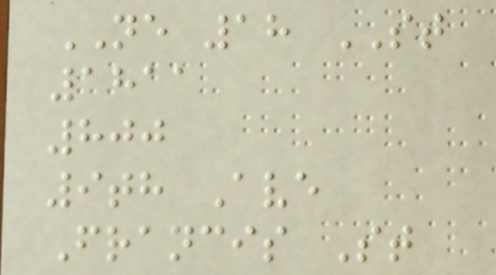NE 18 ST
1811
800
9th Ave
Francis St
